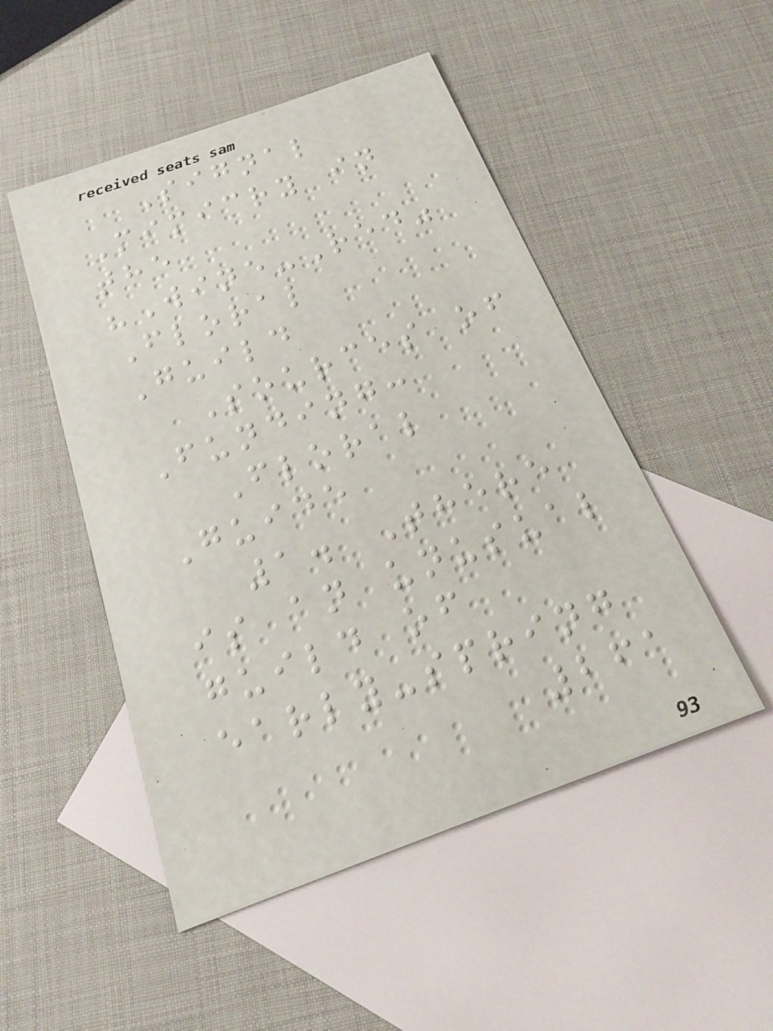Signal
Mimicry in
the
"Wine-Red"
Floral
Guild
Sources of
Funding:
Floral
Guide
1. There
is an unusual
guild of
early-spring
261
